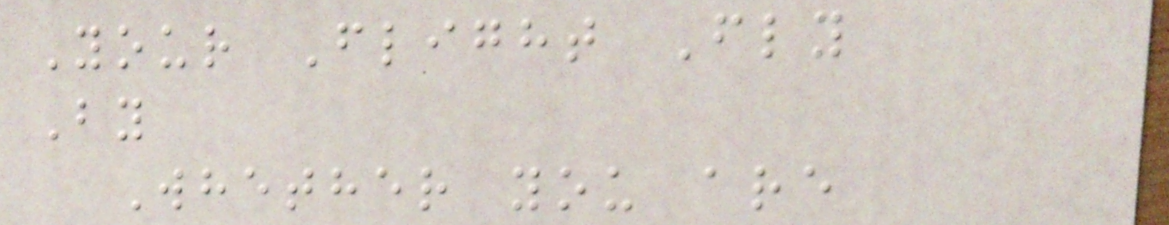Your Flight Fly
By
Whether you are
